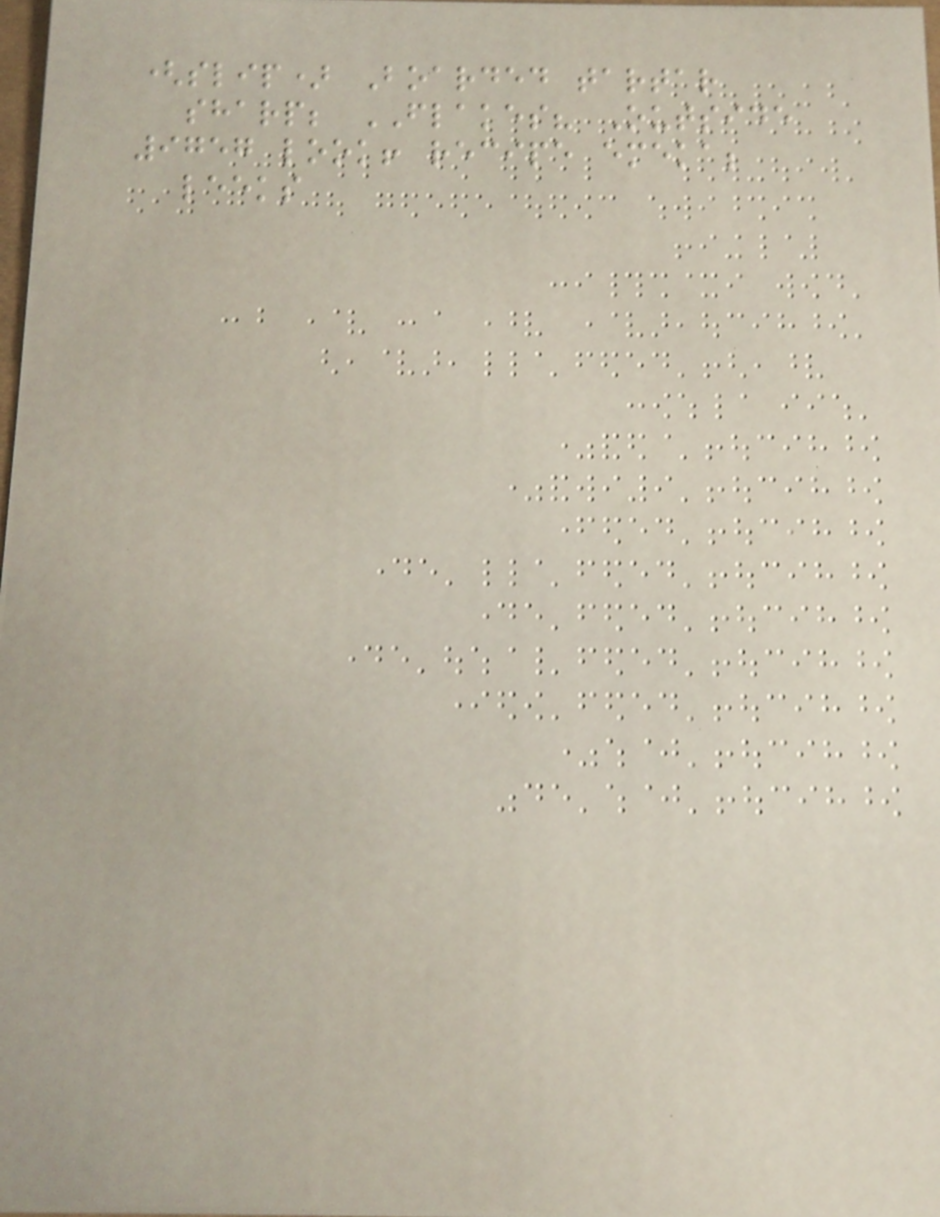(slip) Boarded tartar
sharp; FLAKES? Outside
9757 look! recipe emeka;
leeks
